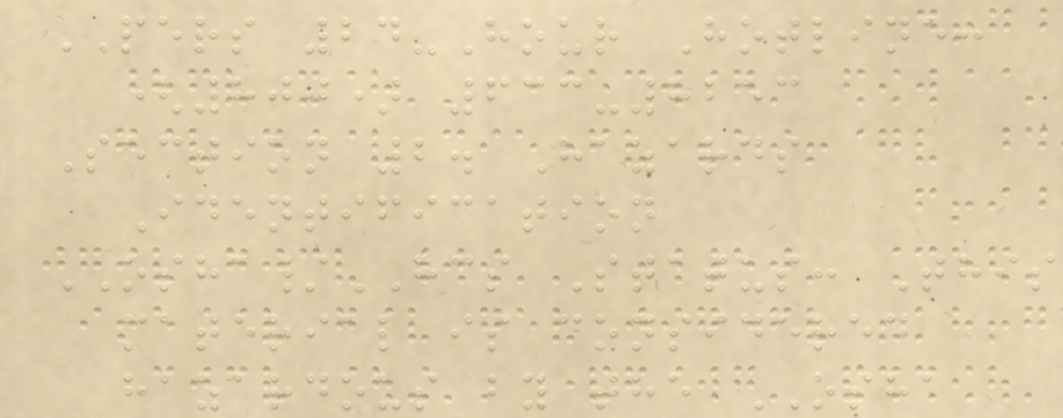PERS 24-Hour Hotline:
(800) 633-8253
Section 2. Hazards
Identification
OSHA/HCS Status: This
material is considered
hazardous by the OSHA
